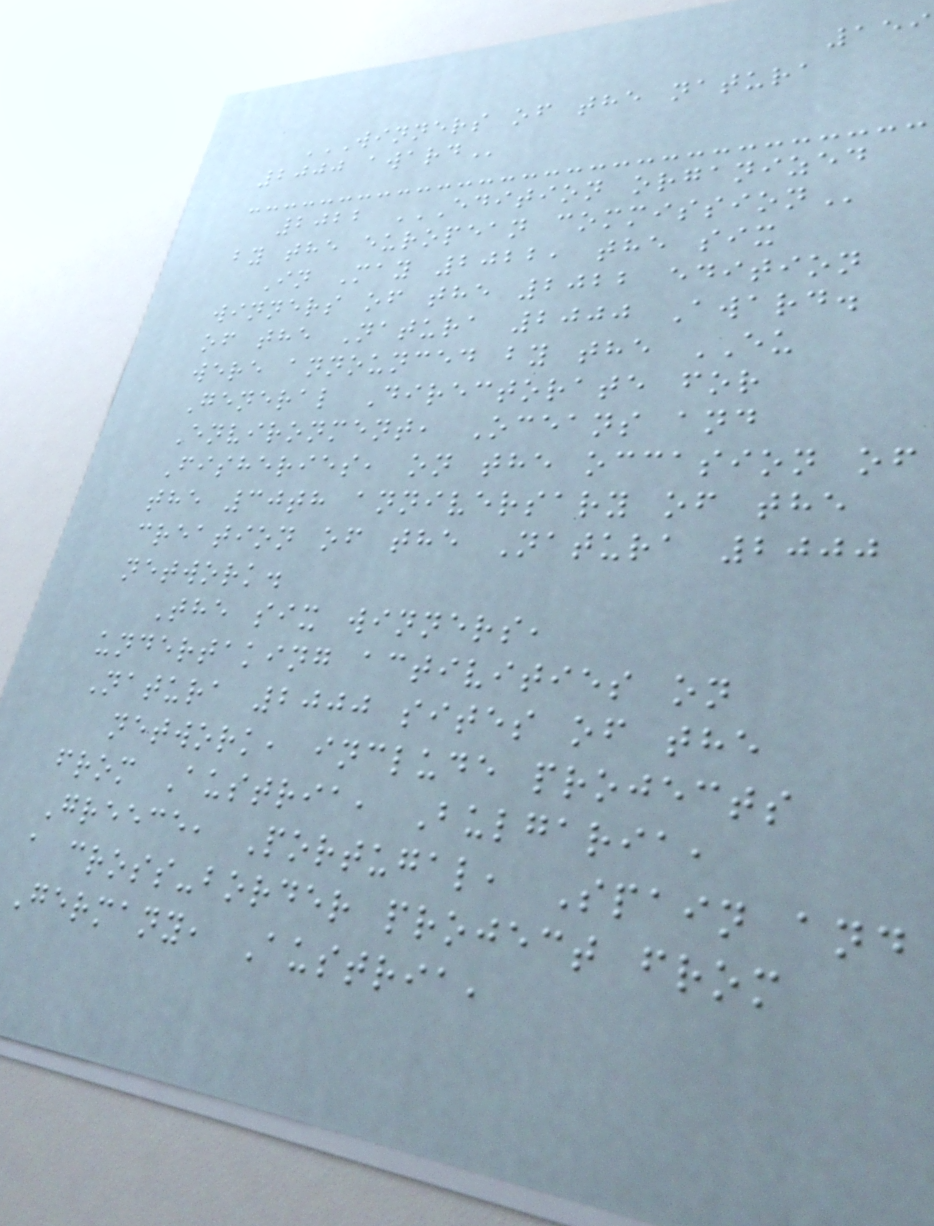159
WINNERS OF THE NATURA
2000 AWARD
2022 EDITION ORGANIZED
BY THE EUROPEAN COMMISSION
In May 2022, the six
winners of the 2022 edition
of the Natura 2000 Award.
were announced by the EU
General Directorate for
Environment, Oceans and
Fisheries, on the occasion of
the 30th anniversary of the
creation of the Natura 2000
network.
The six winners,
undertaking activities on
Natura 2000 sites of the
network, include projects
from Austria, Bulgaria,
Greece, Portugal, Spain and
a cross-border project from
Germany, Austria,
